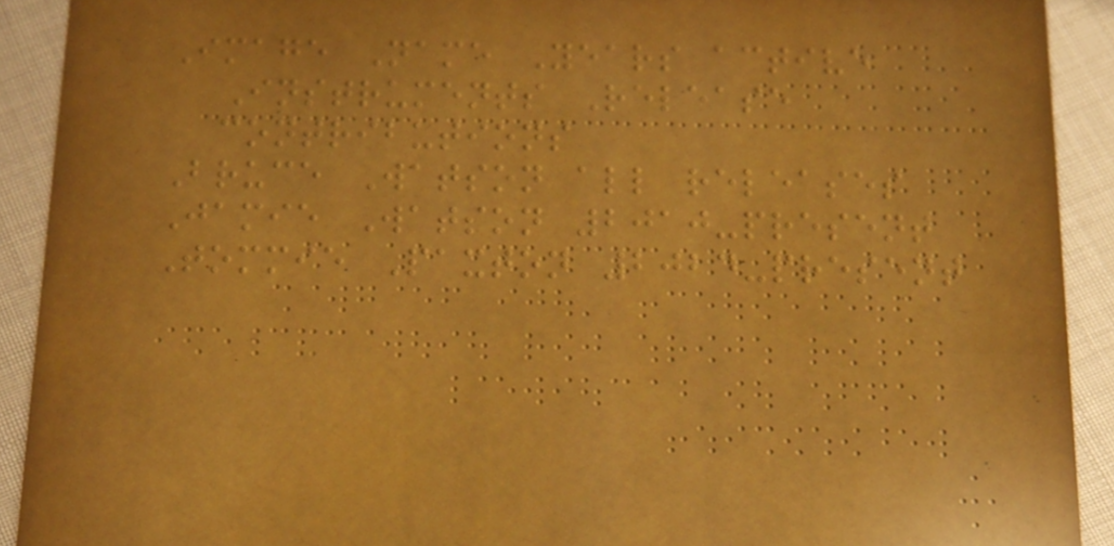Image Name Years active
Instruments Release
contributions
Bruce Watson all releases
Jamie Watson 2010-present
Tommie Paxton 2024-present
